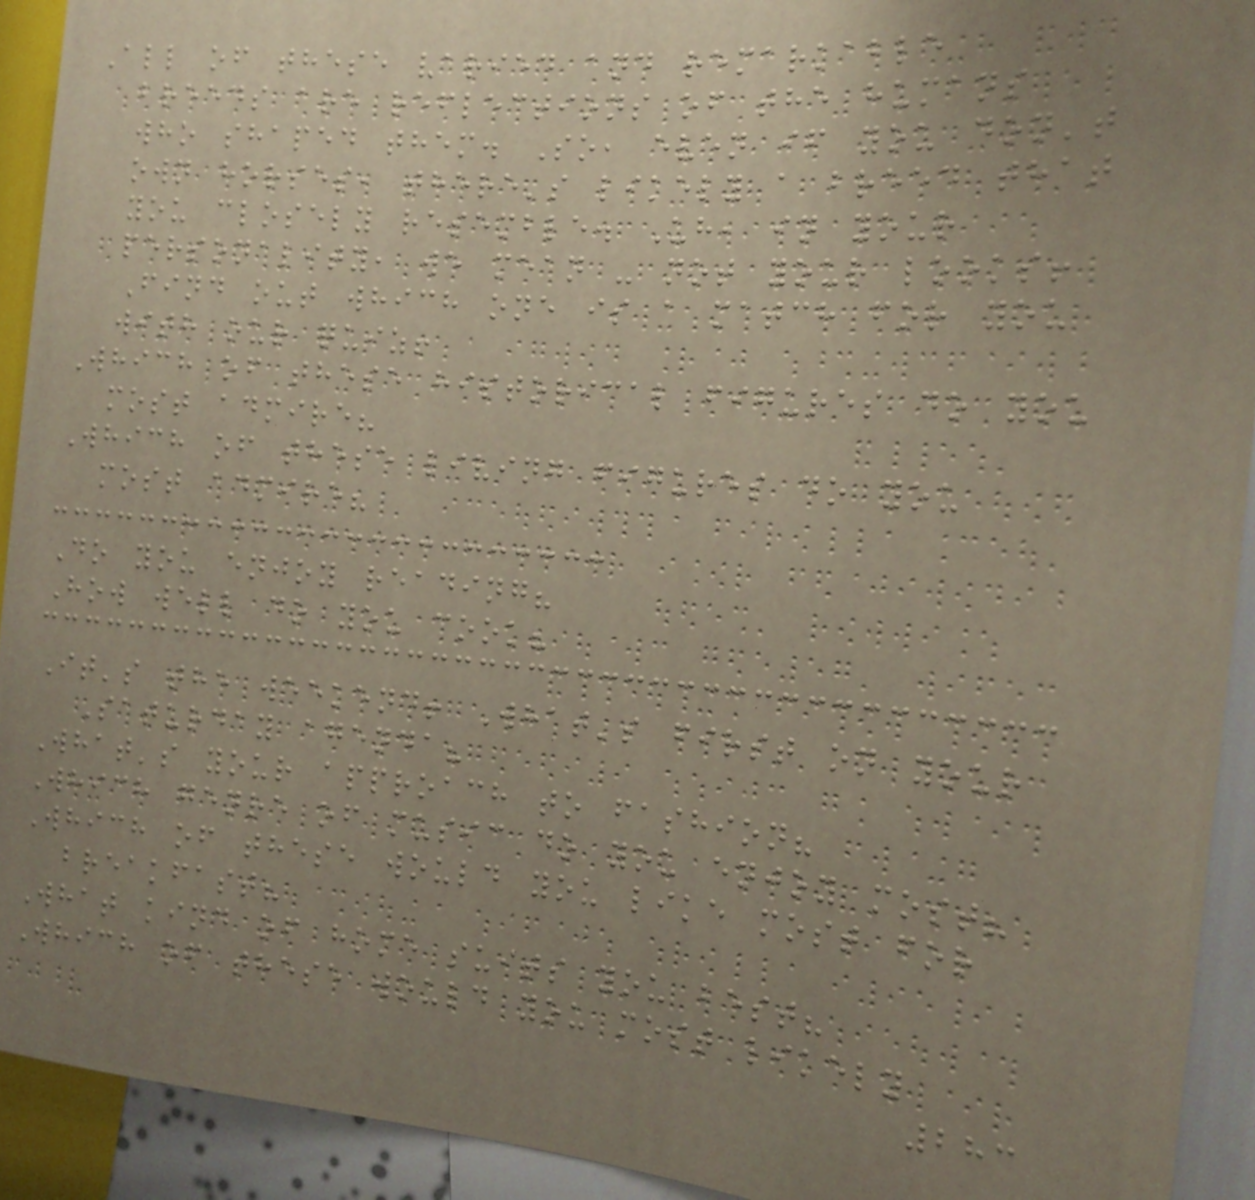All of these varied and remarkable
breeds are reflections of the humans
who shaped them. So, even if you don't
own horses, there's likely a breed that
you closely resemble. Uh, in your
personality, we mean - not your looks!
Find out which one is a match for you
with our quiz!
Which of these historical figures do you
most admire?
Which of these living figures do you
most admire?
Do you enjoy reading?
How well do you cook?
It's the weekend! What's first on your
Saturday agenda?
What's your approach to fashion?
Which genre of music do you enjoy most?
Which of these would you like most for
breakfast?
What kind of home suits you best?
Which of these would you most likely
283
